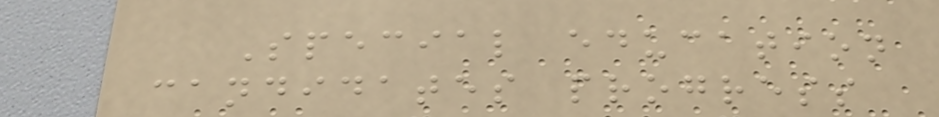Special education
candidates progress
